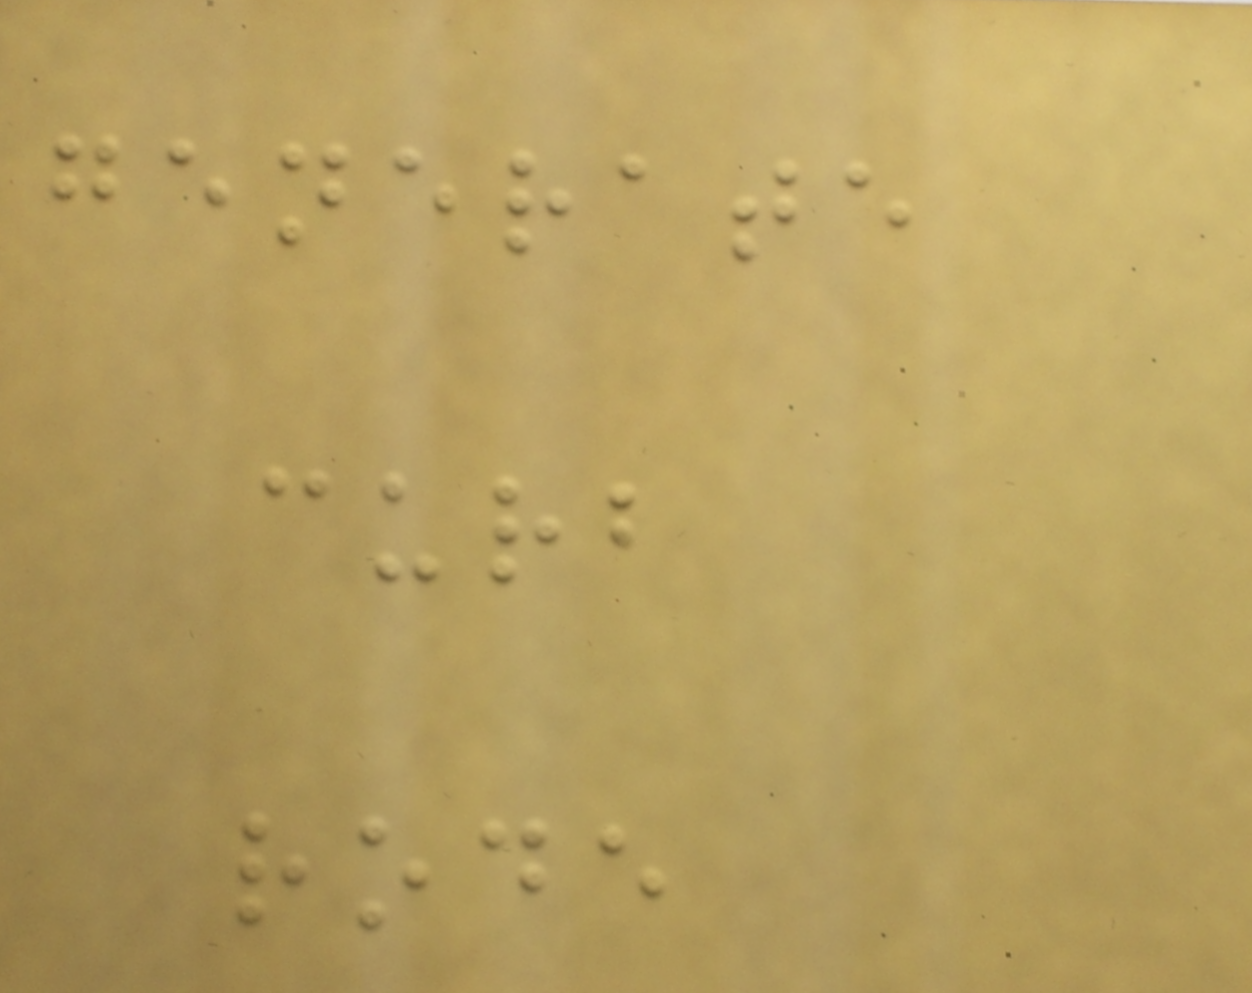generate
curb
rode
